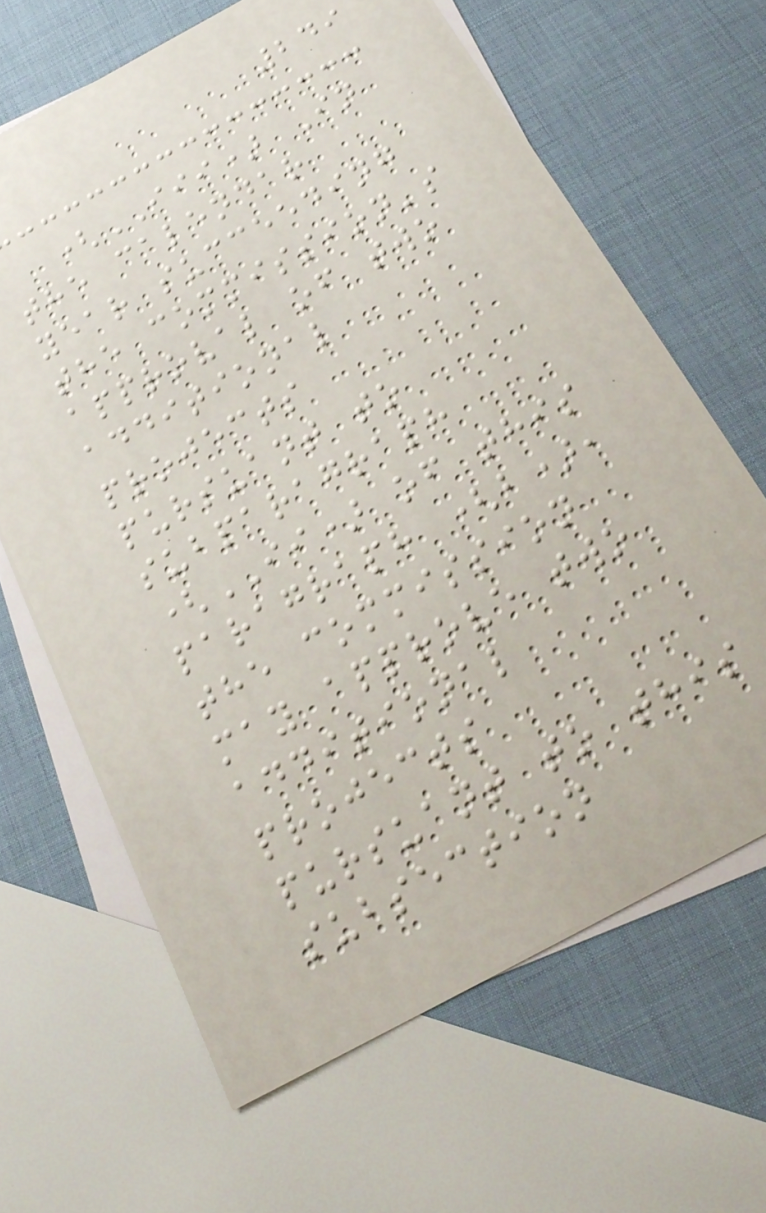249
(III) In
the calendar
year succeeding
the commission's
approval of two
additional
projects
pursuant to
subparagraph
(II) of this
paragraph (b),
the commission
may approve two
additional
projects
pursuant to this
subsection
